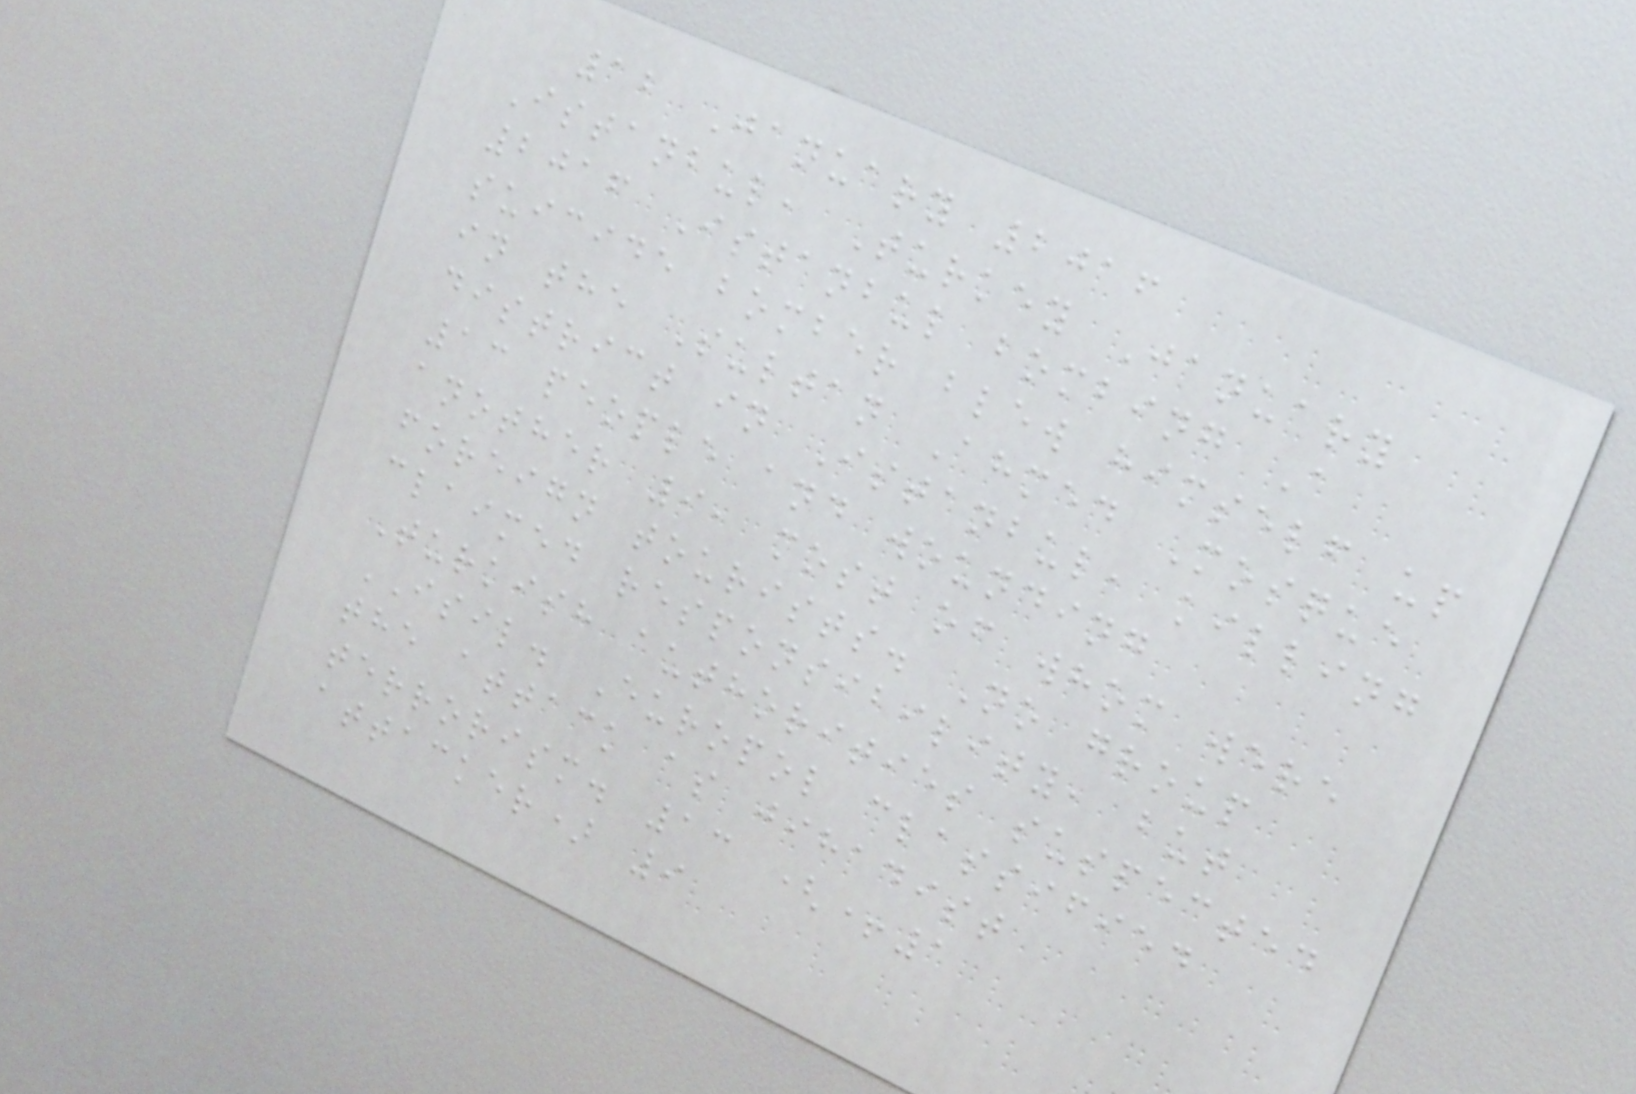12 January 2016
Istanbul, Turkey January
2016 Istanbul bombing A
suicide bomber blew himself up
in the Sultan Ahmed Mosque
district in Istanbul, killing
13 people and wounding
another 9, most of whom were
foreign tourists. No group
claimed responsibility, but
Turkish authorities suspected
ISIL. Europol classified
the attack as jihadist
terrorism. 13 (+1
attacker) 9
